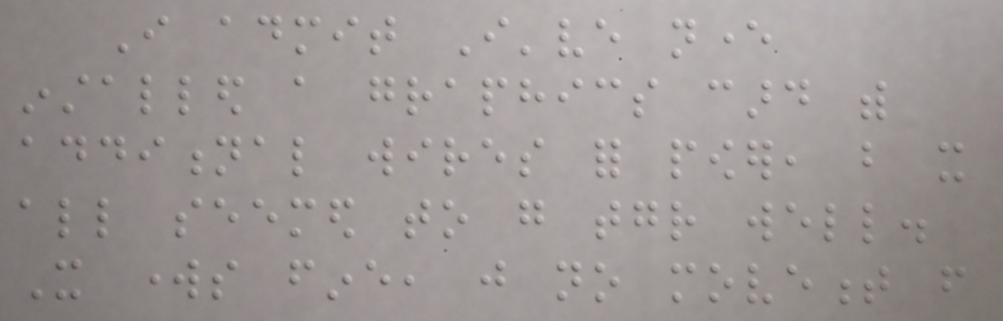I admit I've never
installed a graphics card with
additional wires for power, but it
all seemed to go together well.
It works fine, just no movement from
